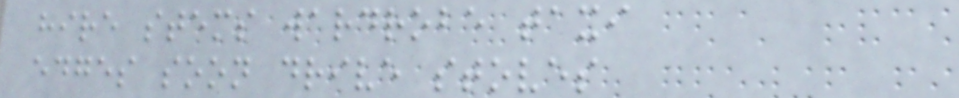hire stems wardrobe taxi
edges soon drive stoves
